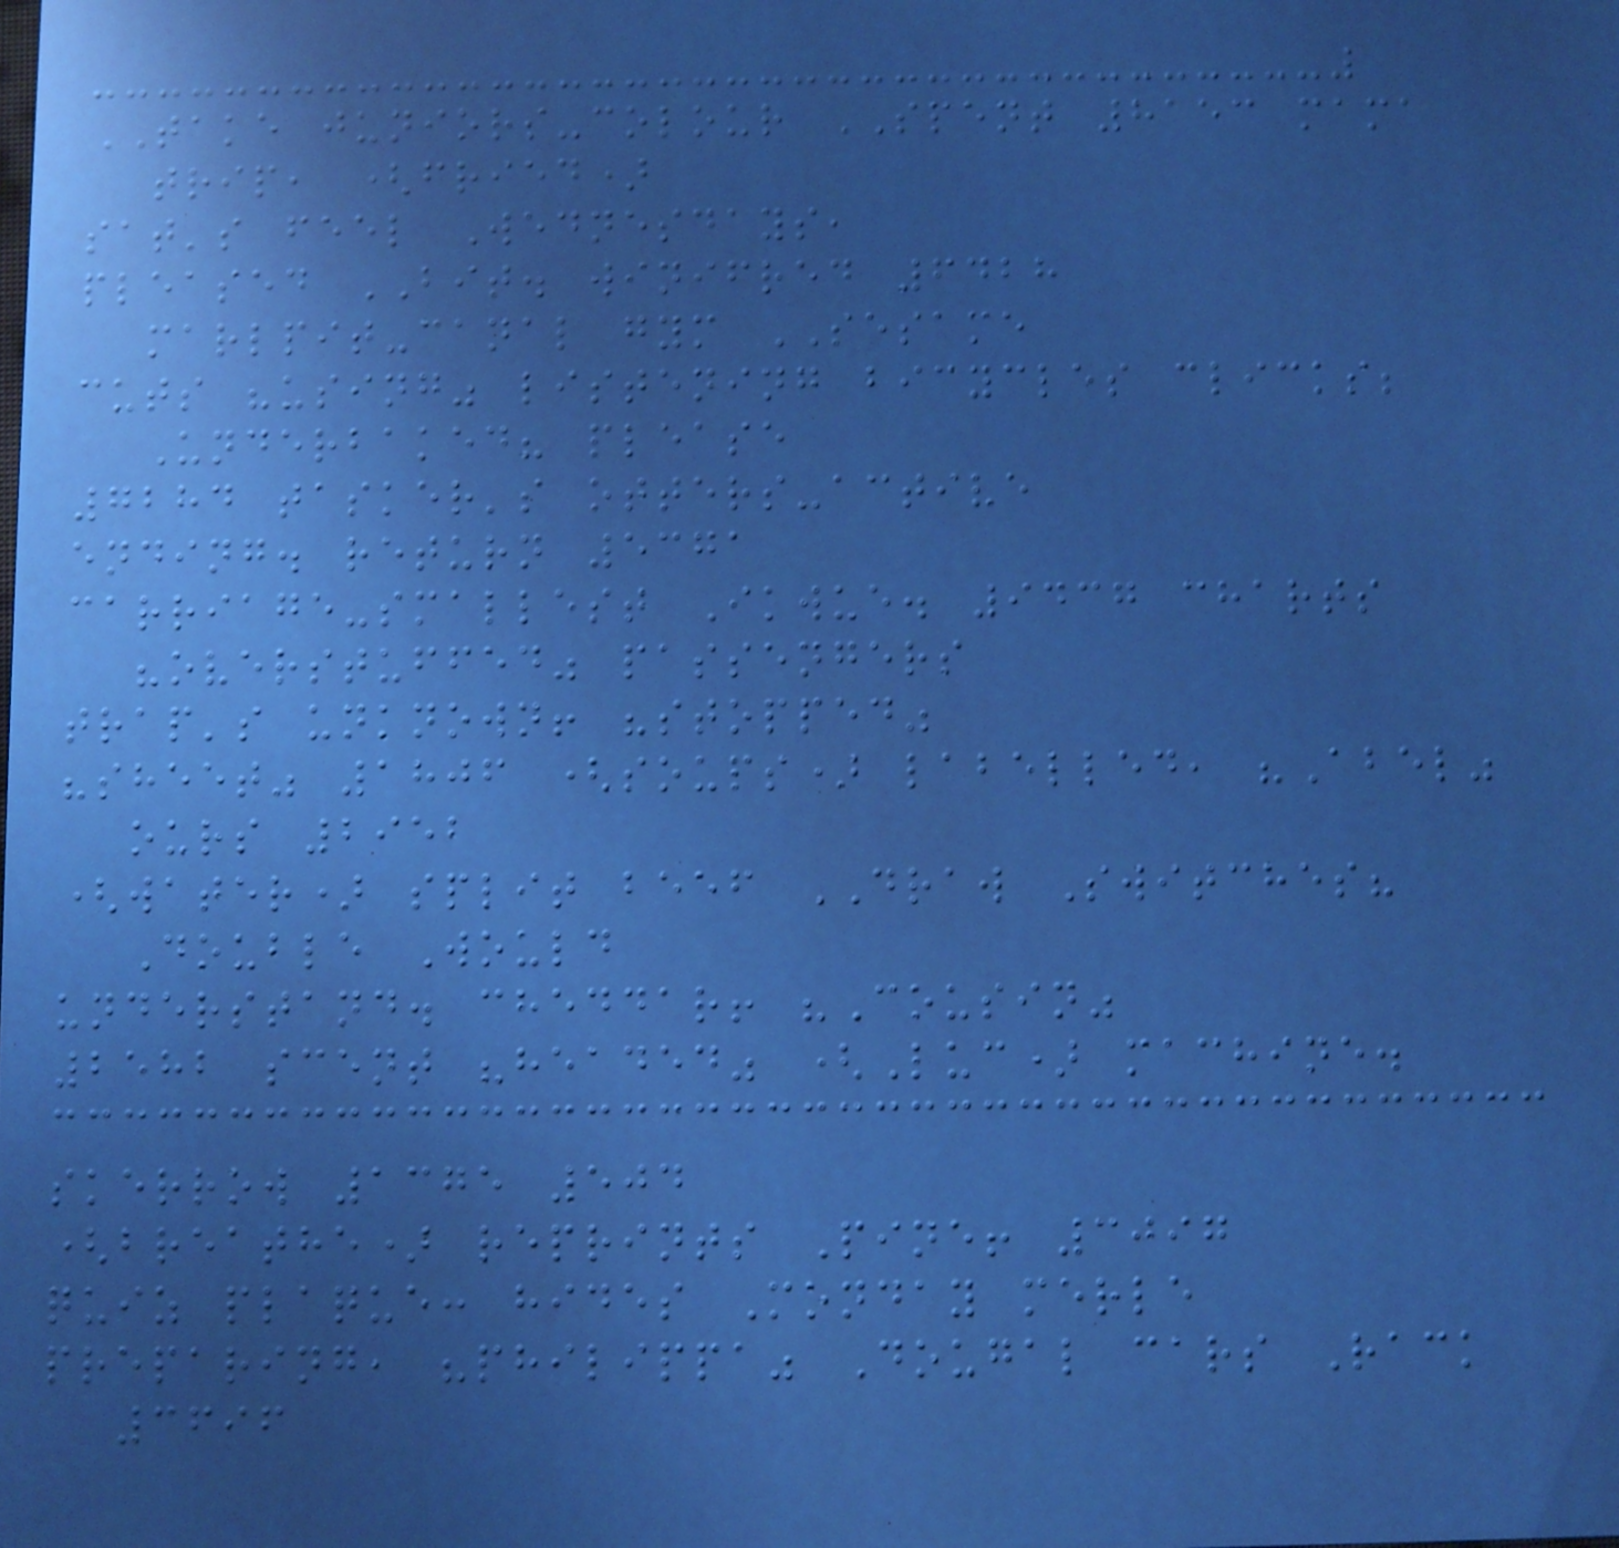TAKE juniors-colour SPENT 8153 mama
trip, (fried)
sat's feel Wednesdays,
pleased BIT. winifred 6428
marlpit-canal gym SESAME
cuts "using" listening bicycles clicks;
Underbaked? please
7284 tasker's otters-active
ending. return 5371
carriage-smallest Ikwue. 9437 charts
"overstuffed" passengers
trap's unknown! "stopped"
"sheet" 1806 (soups) labelled, "Abel"
ours 2952
(water) split beef DRAW Switches?
Double Would
understand. cheddar! "Cousin"
2582 scent "headed" (Luc) machine.
skerrow 1375 504
(breathe) reprints Pine! 3097
quiz plaque: hides Monday merle
preparing, "philippa" Dougal cars Rack
3696
